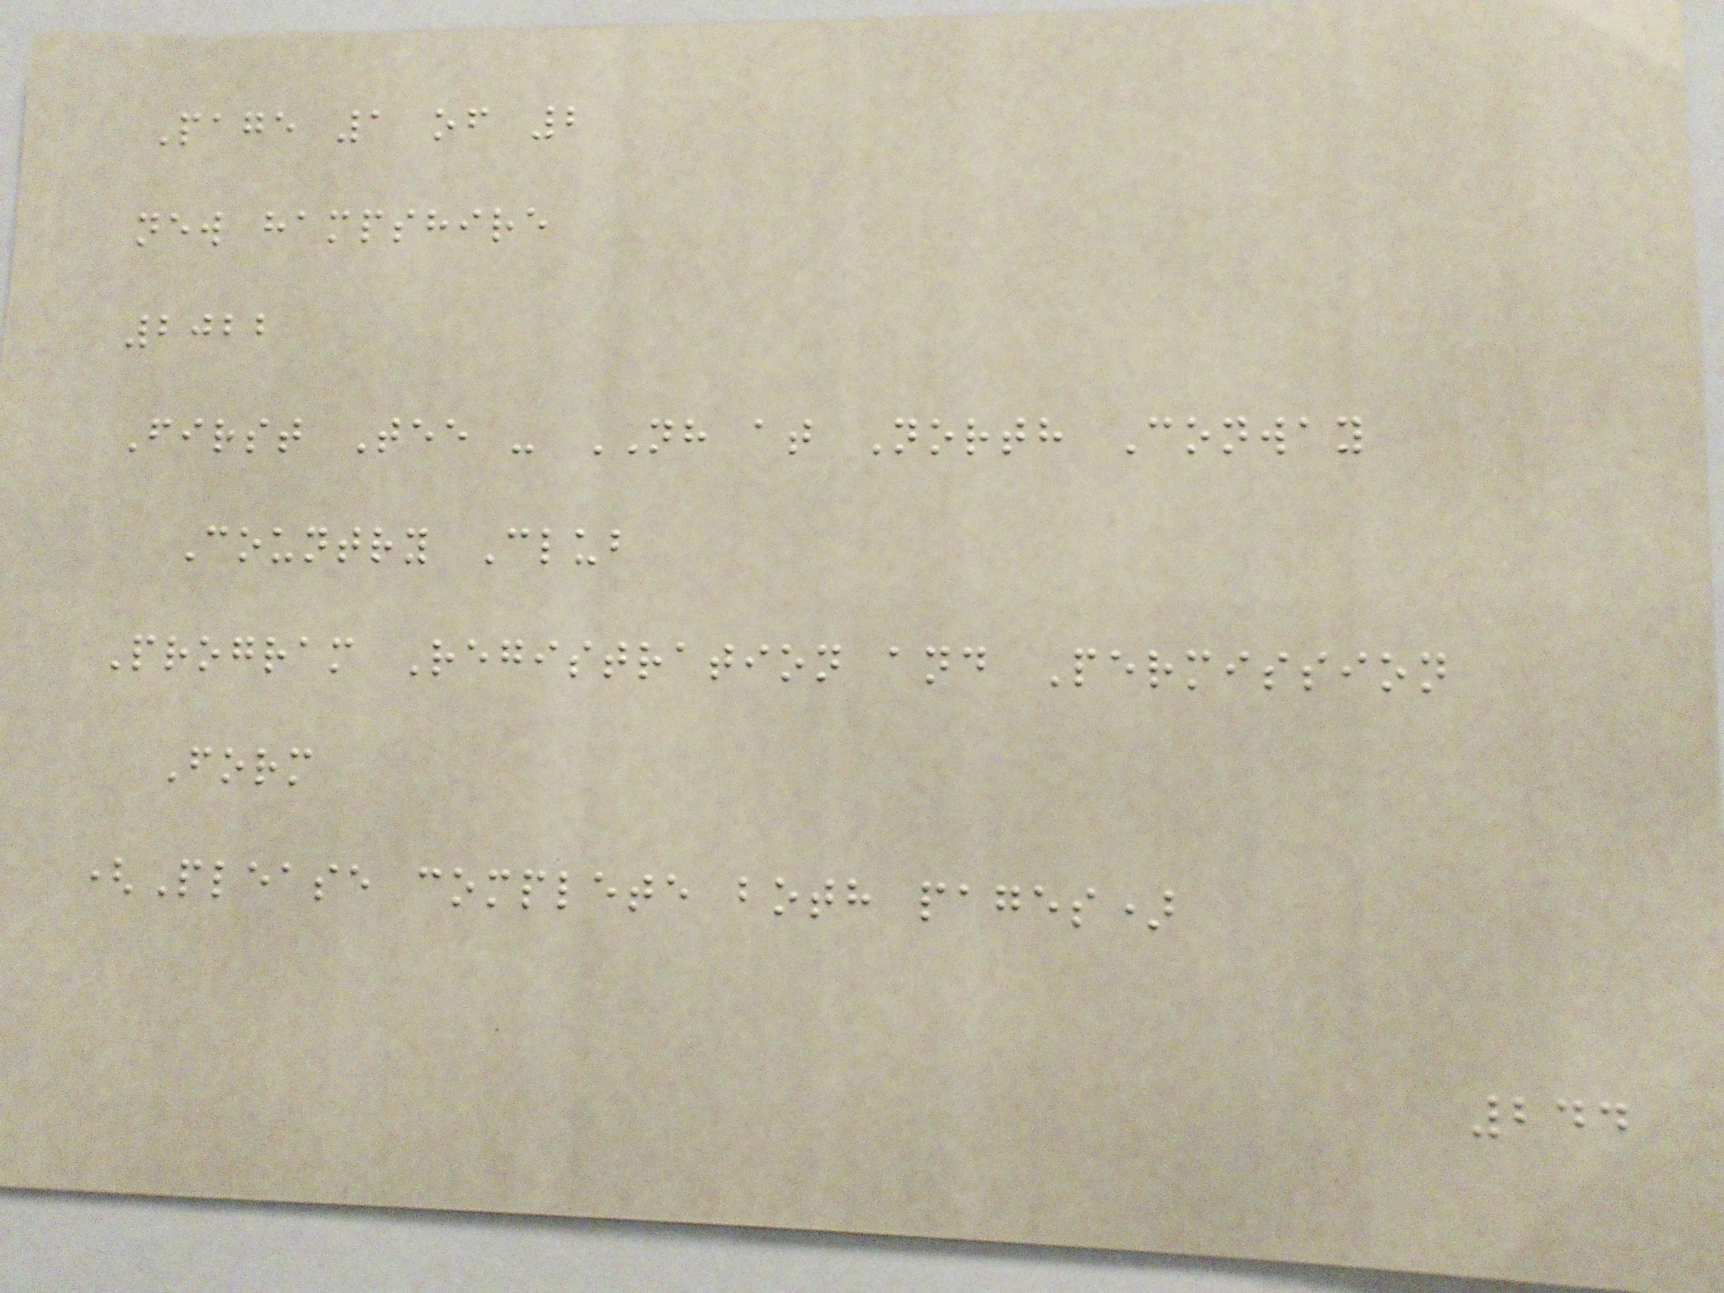Page 1 of 2
new hampshire
2022
First Tee - NH at North Conway
Country Club
Program Registration and Permission
Form
(Please complete both pages)
244
